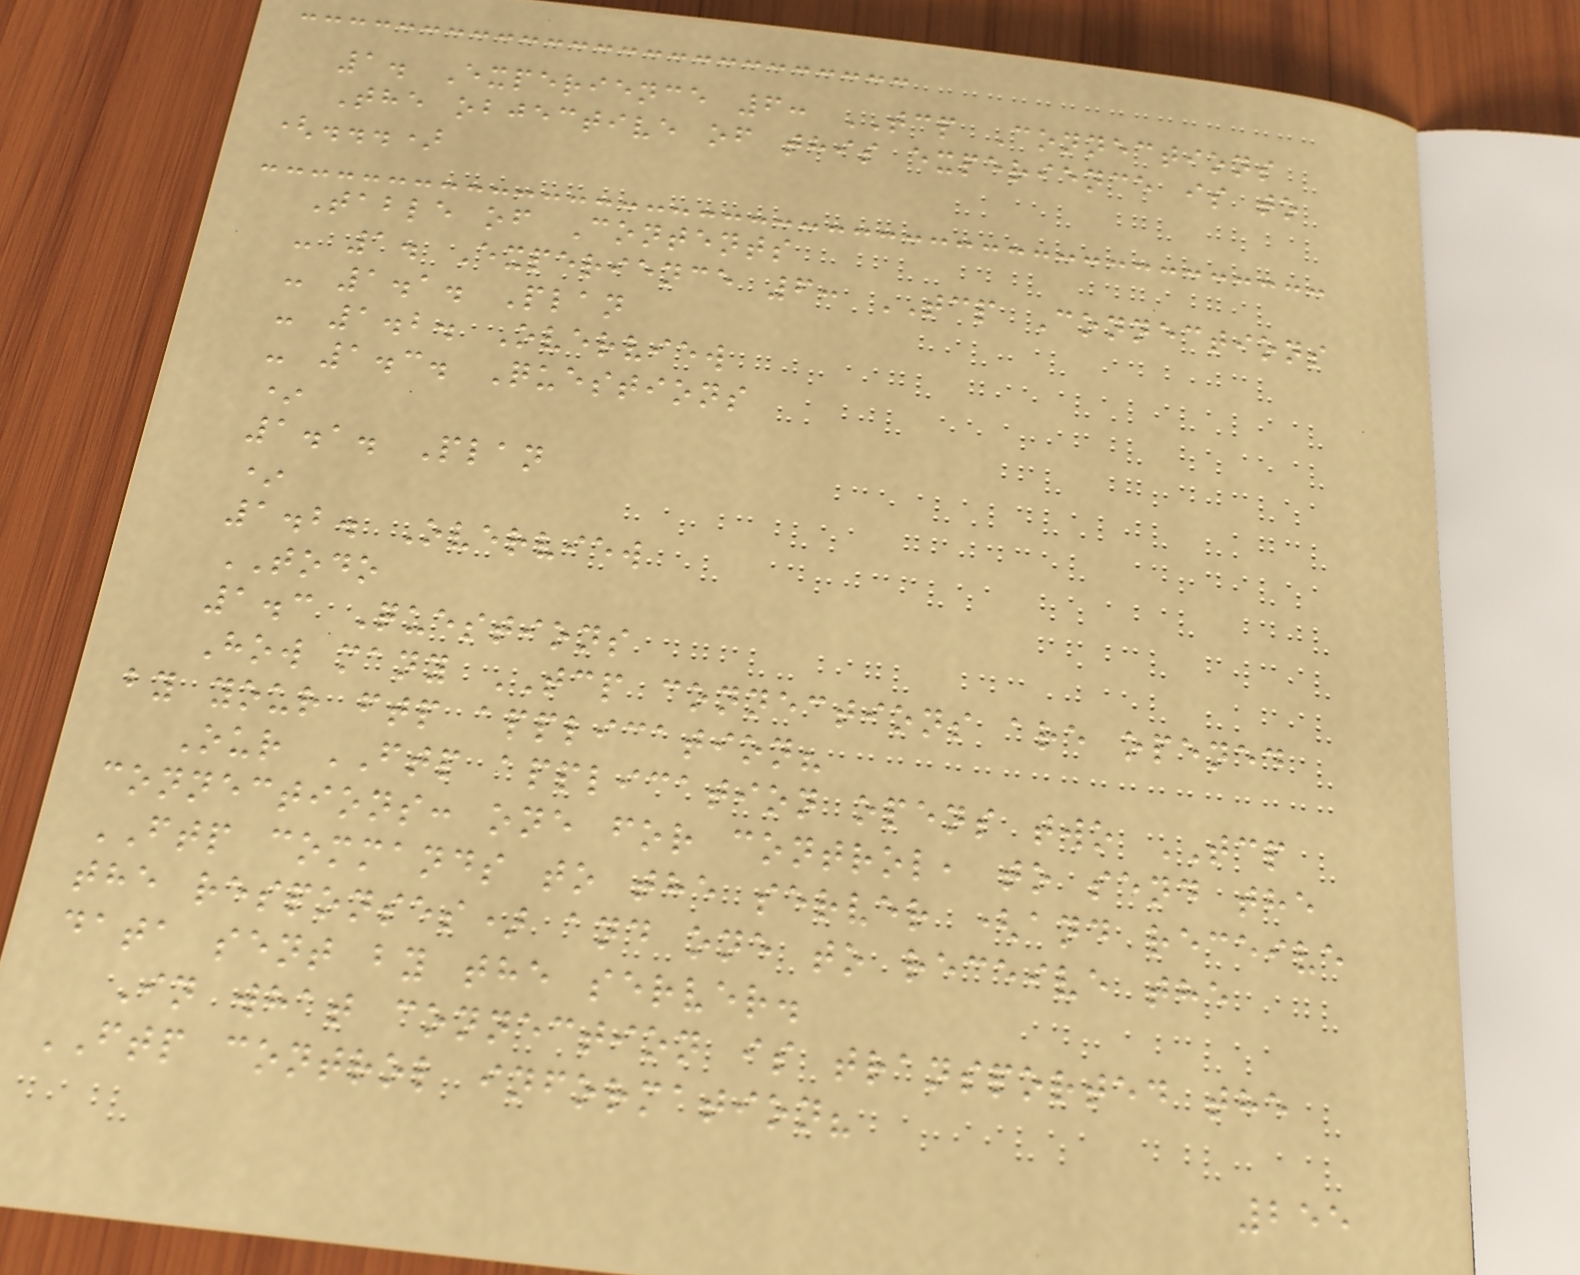1. Experience 6: TCP Connections
The objective of this experience is to
(...)
Table of Contents
- 1. Experience 6: TCP Connections
- 1.1. Plan
- 1.2. Overview
- 1.3. Questions
*
1.1. Plan
*
1.2. Overview
TODO
1.3 Questions
How many TCP connections are opened
by your ftp application?
Our FTP application opens two TCP
connections: one for control, to send the
FTP commands to the server (and receive
the responses) and one to receive the
data sent by the server.
In what connection is transported the
FTP control information?
255
